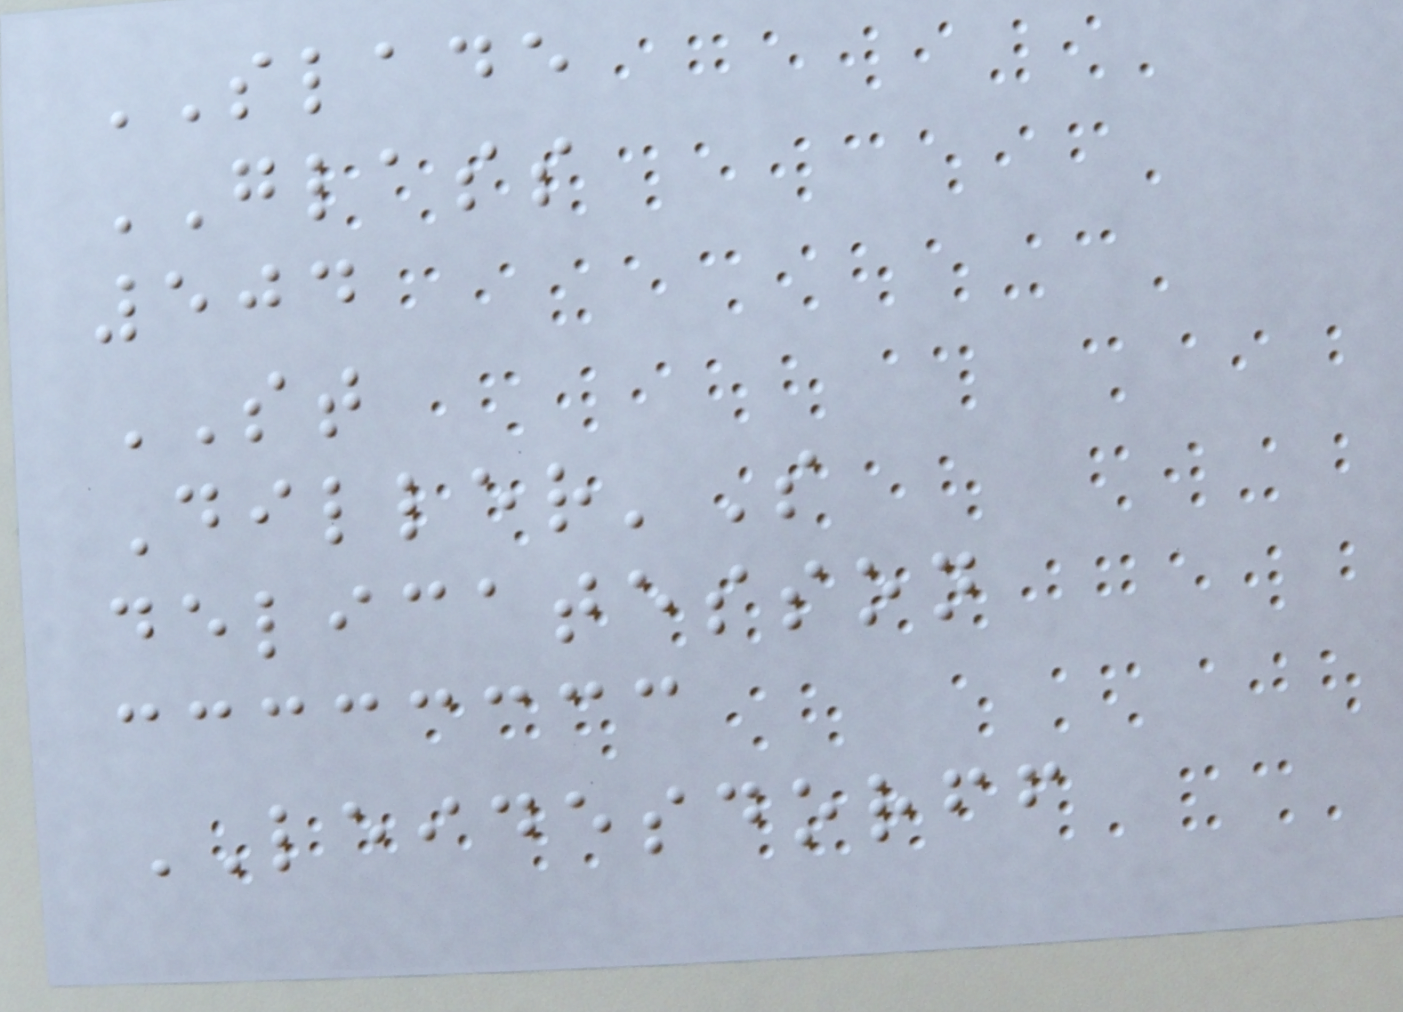SLADE
GLASS
504
ST
Diller'S
delicatesson
LEIDESDORFF
